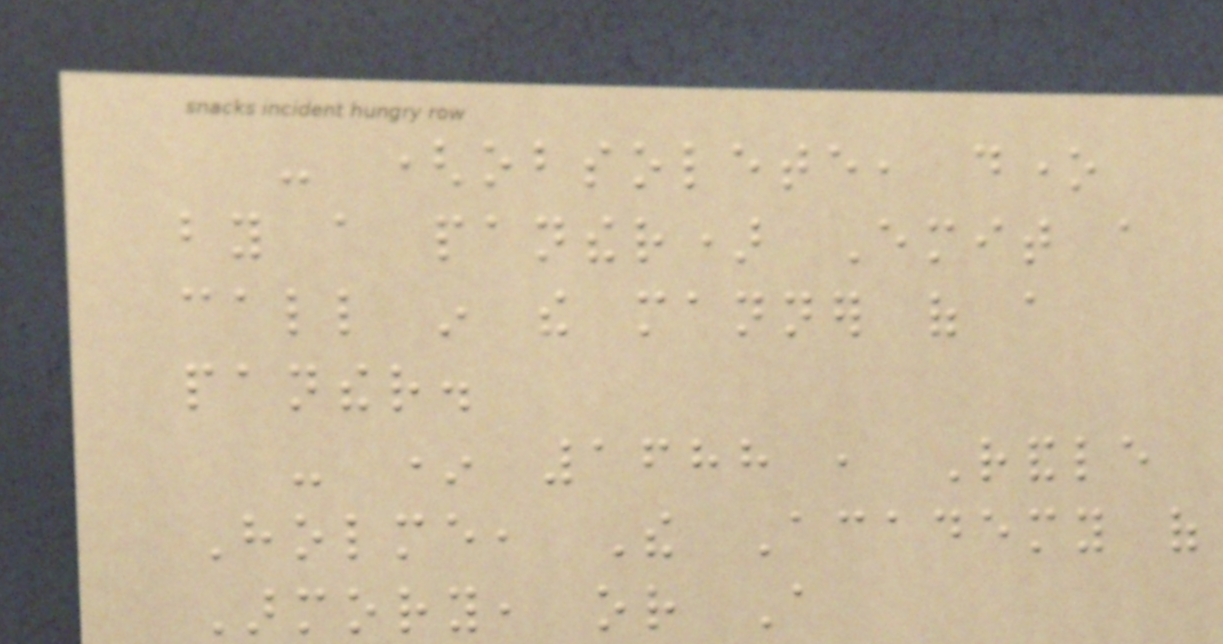- (obsolete, done
by a panther) Emit a
call in the manner of a
panther.
- * 1688 , Randle
Holme, The Academy of
Armory, or A
